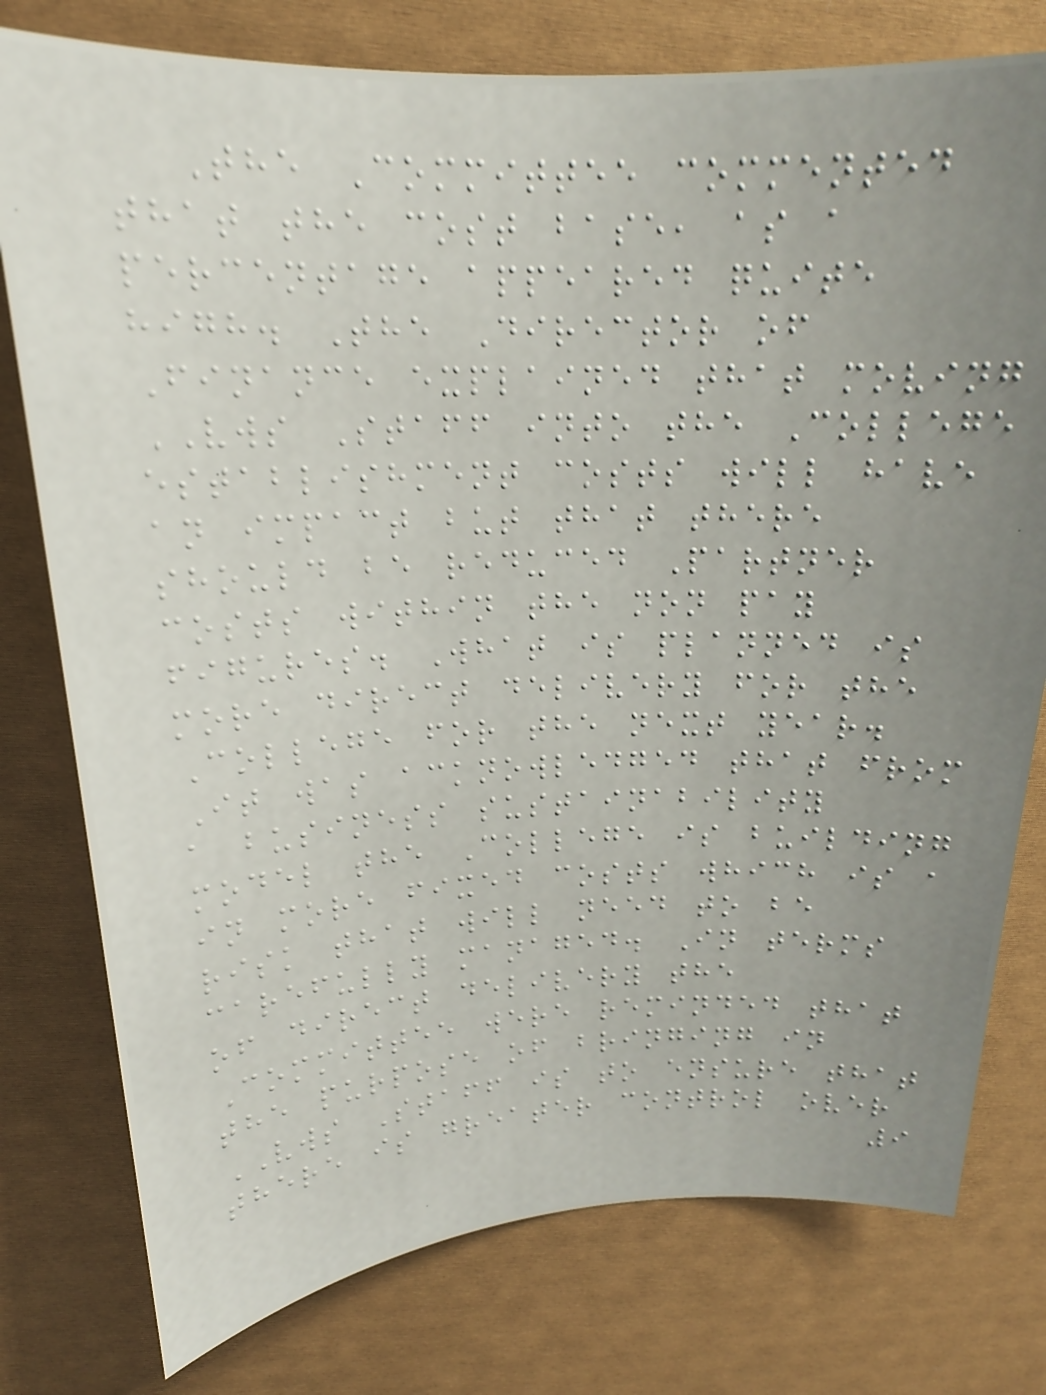The Committee commented
that the cost base, as a
percentage appeared quite
high. The Director of
Finance explained that moving
VWS Staff into the College
establishment costs will have
an impact but that there
should be reduced Partner
costs within the non pay
figures. What is planned is
more direct delivery for the
College for the next year.
It was acknowledged that from
a business sustainability
model the College is building
in more fixed costs which is a
risk that will need to be
carefully managed. In terms
of direct delivery the
Committee were reminded that
the purpose of bringing in
VWS Staff is to ensure that
there is greater control over
9
